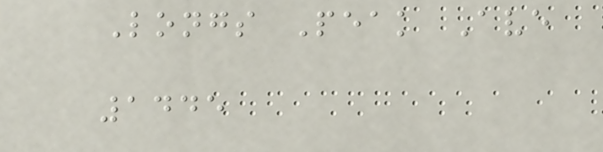Longs Peak Ave
1445
